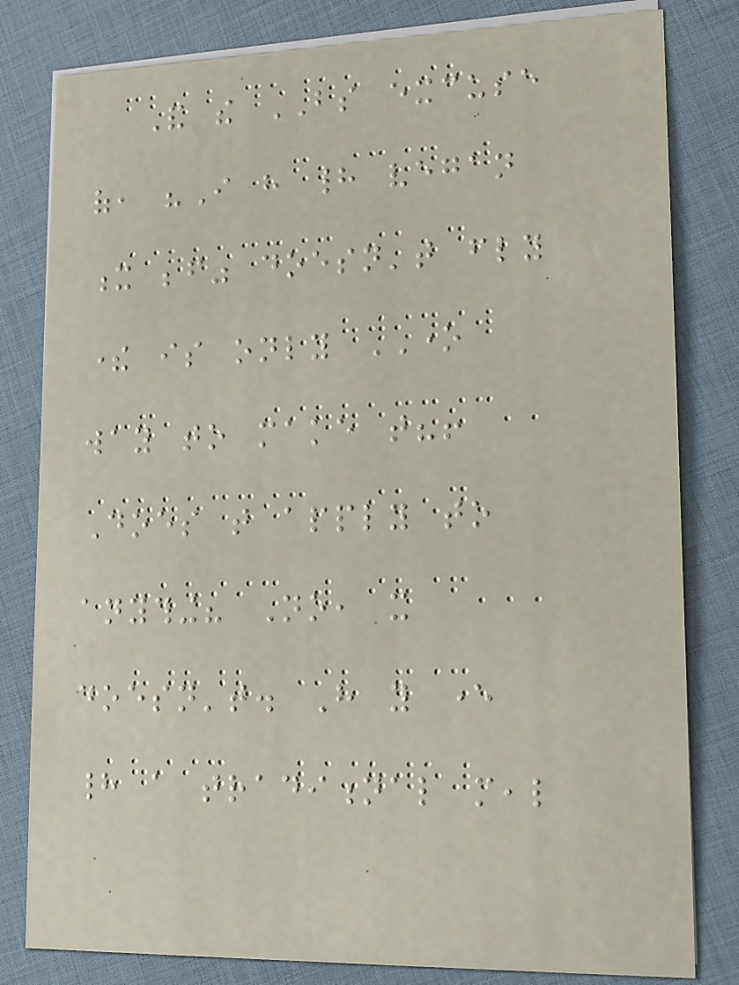And the BS excuse
of, "I have had vegan
x before" doesn't fly
there is only ONE
way to make that?!
Does that apply to
anything? No, it
doesn't. Have you ever
had a traditional meal
